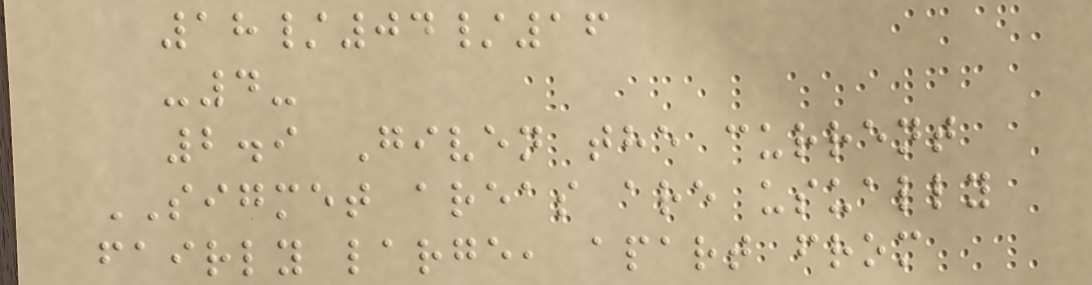18/04/16
-4-
2.9 Given the current
SIGMET areas are usually
fairly large, apart from
